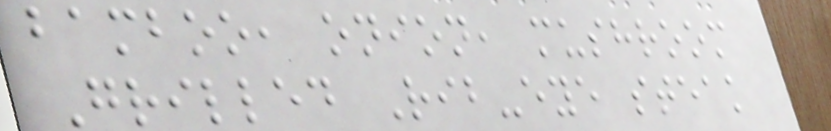bamboo, onion, mushroom
Grilled Rib-eye steak
